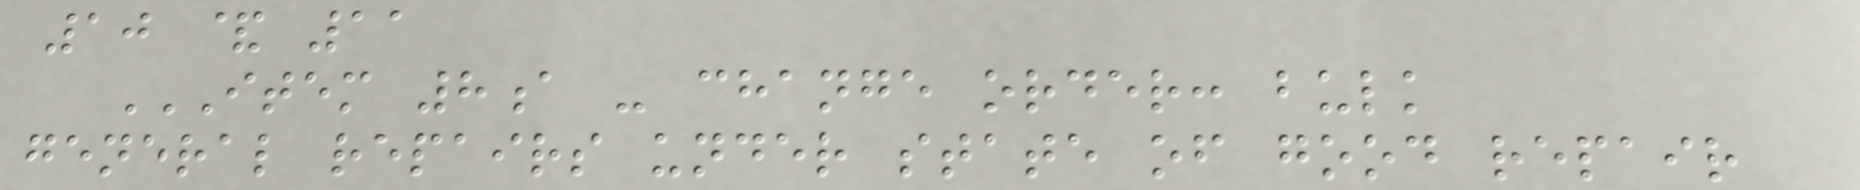10 & 11
ITEM 8A - CHANGE ORDER: BULK
GENERAL REPAIRS UNDER STATE OF GOOD REPAIR
